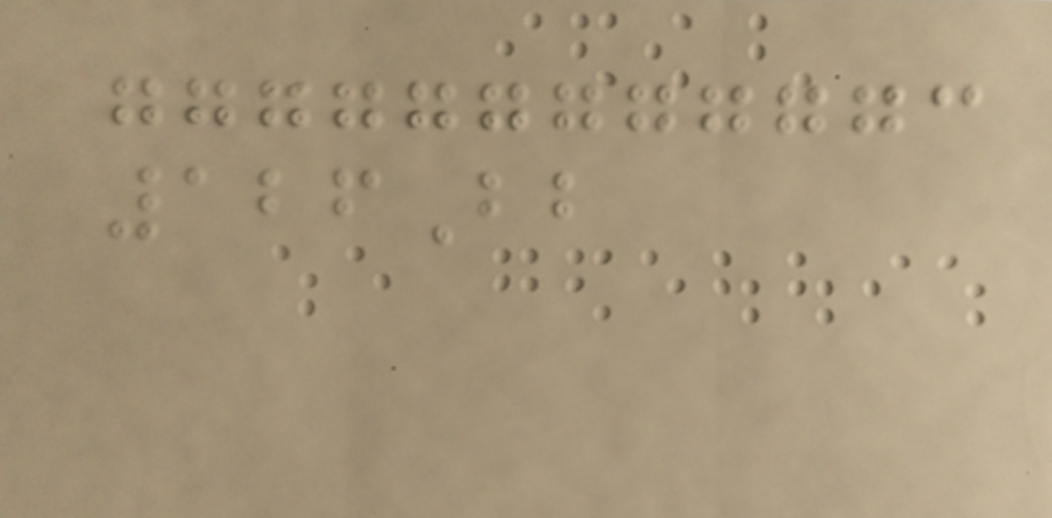126Bb
